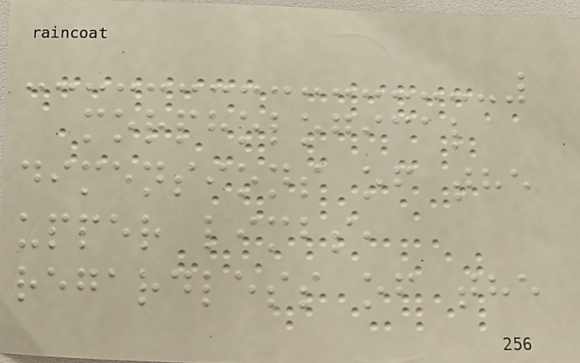morphological
dimensions of the
upper limbs,
regardless of the
